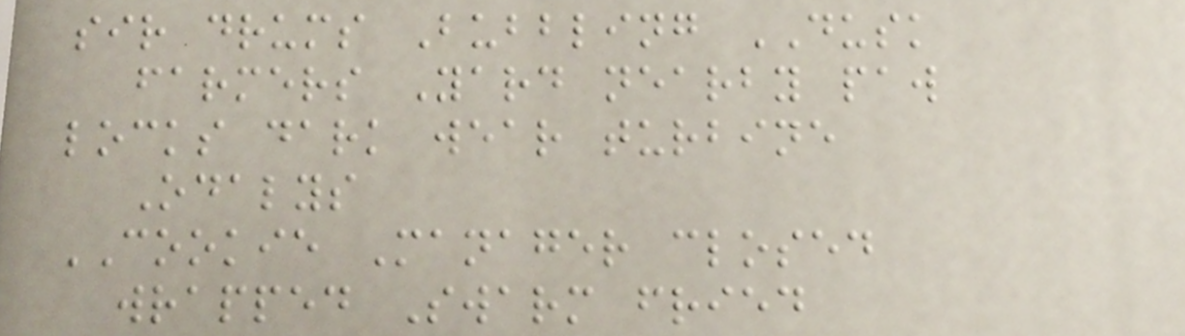sir drums Bubbling DUSK
farmers Yard nearby paw
locks dark wear turbine
Odalys
COOKIE Manager closed
wrapped Swarm fried
